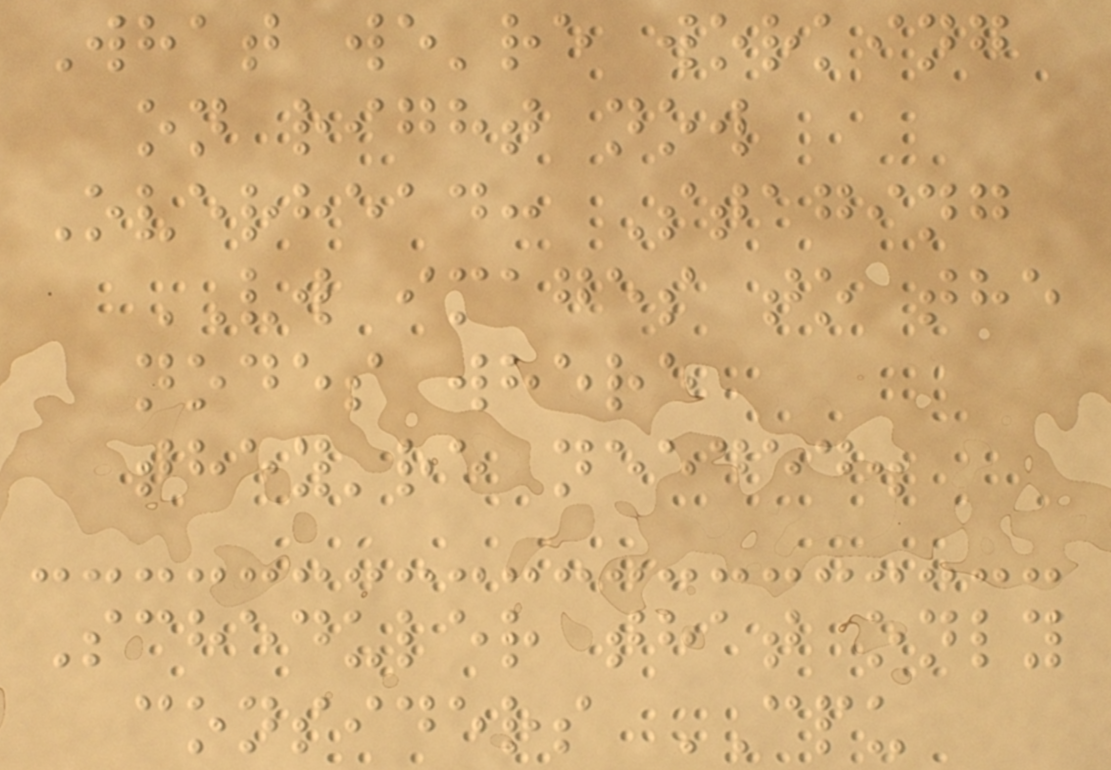What we're working
on right now
Overhead: Staging
VW images to the
nodes where
they're needed.
Scheduler that only
considers CPU
